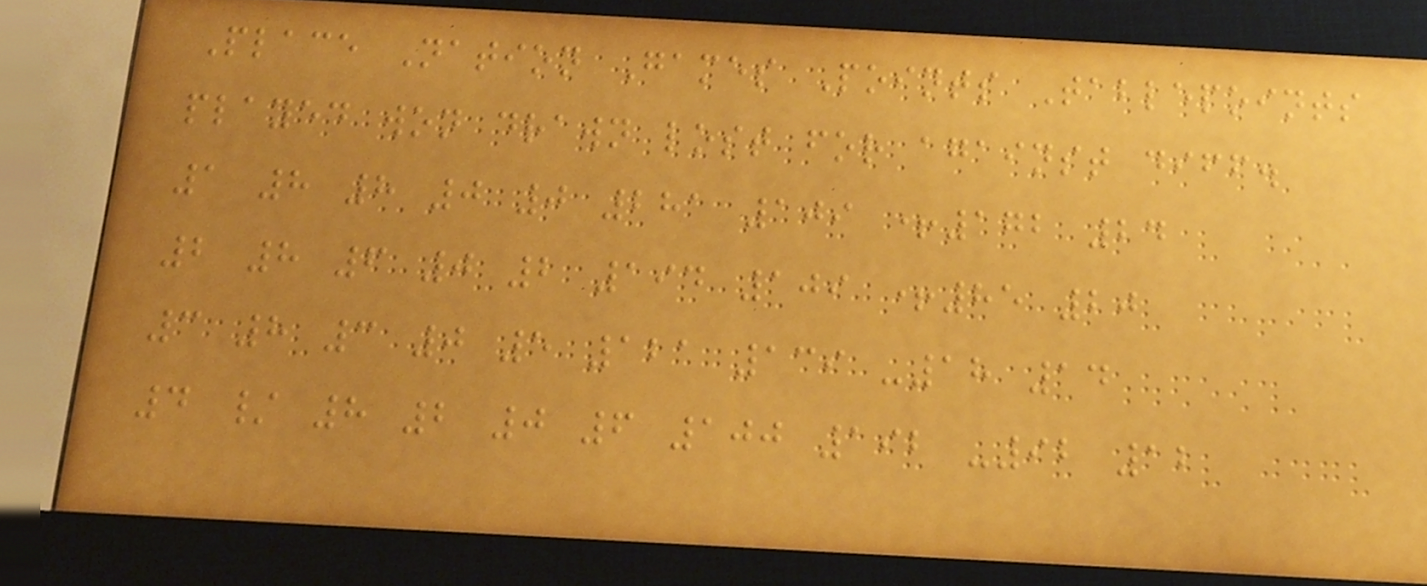Place Nation Games Points Tablepoints
played won drawn lost for against diff.
1 8 8 0 0 281 109 +172 24
2 8 6 0 2 194 109 +85 20
3 8 3 0 5 121 139 -18 14
4 / 8 2 0 6 100 192 -92 12
